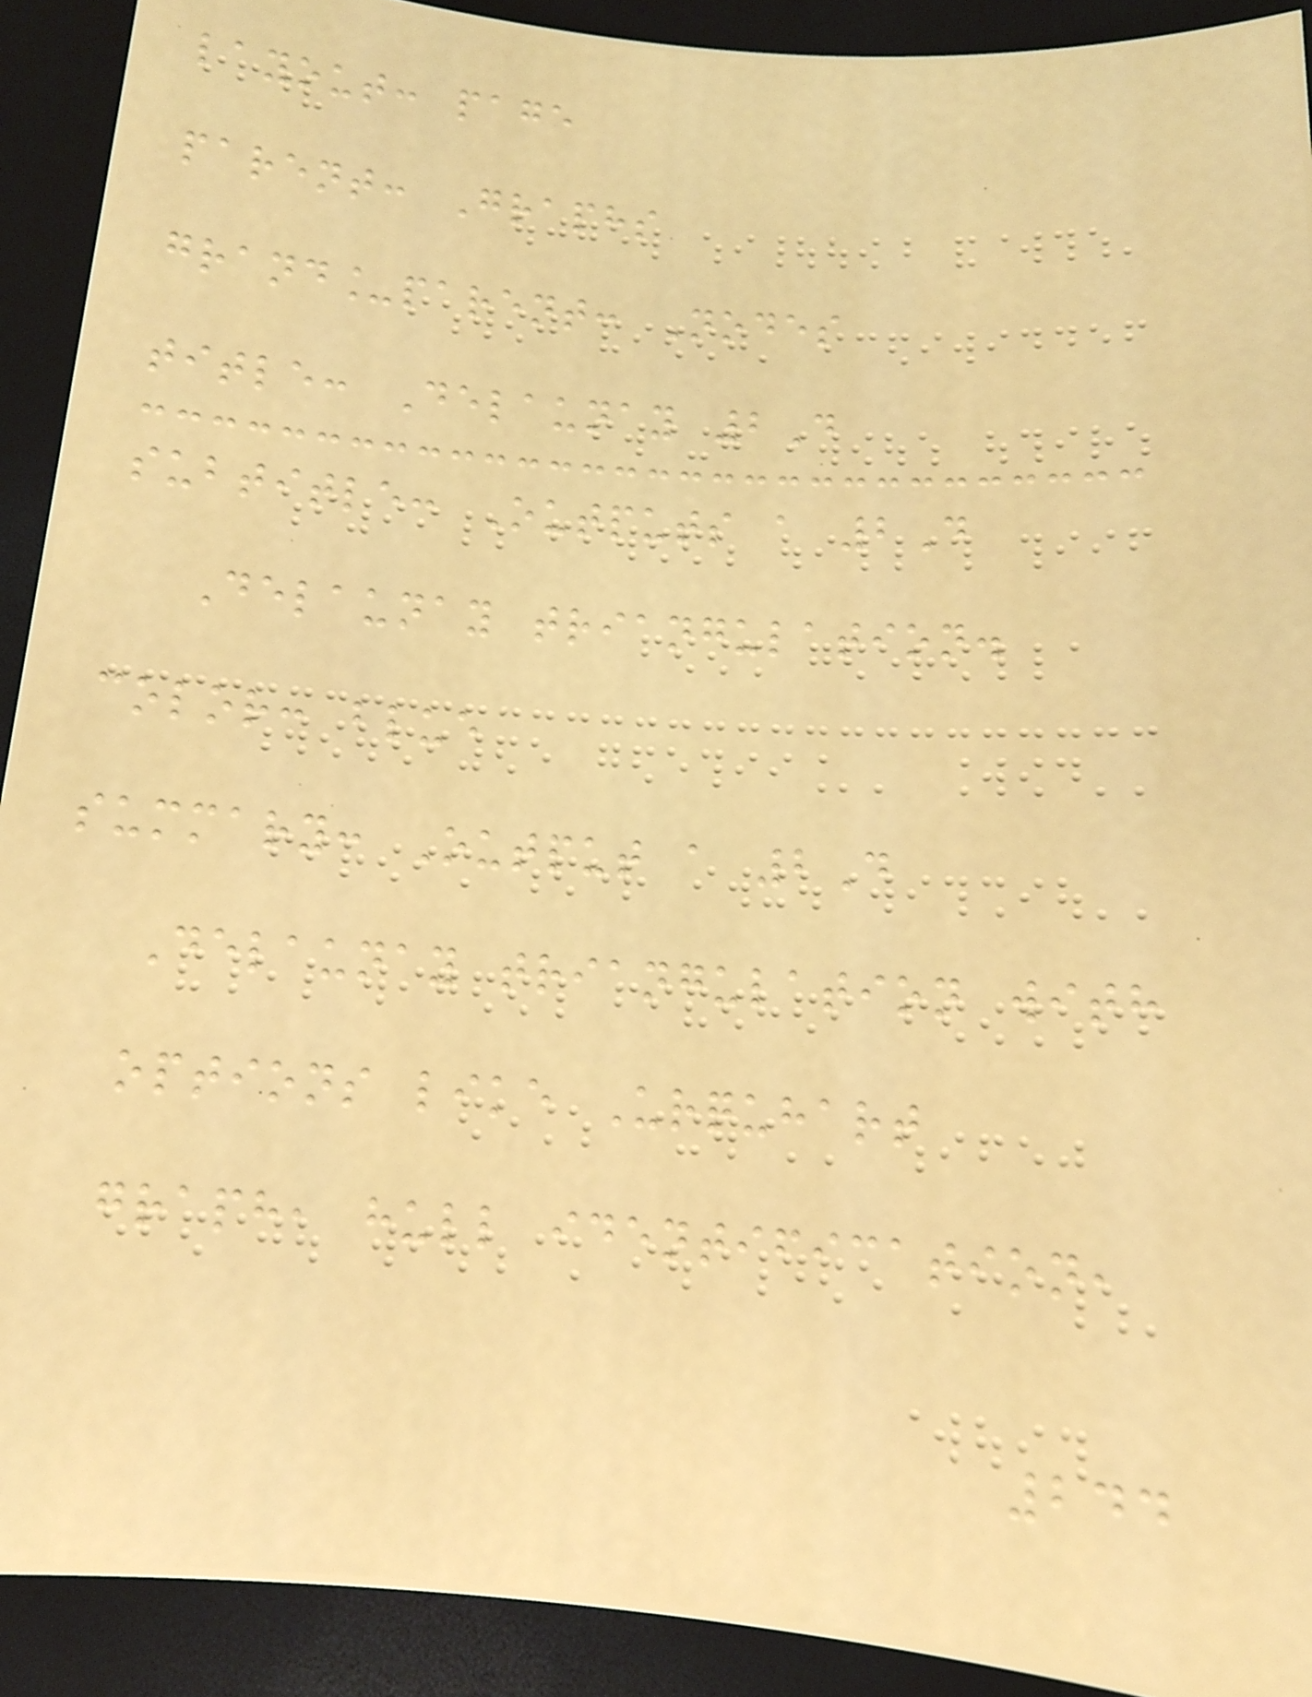layout: page
parent: Graphs
grand_parent: Nodes
title: Delaunay 2D
subtitle: Outputs a 2D
Delaunay triangulation.
color: blue
summary: Output a 2D
Delaunay triangulation with
options like Urquhart
graph, hull identification,
244
